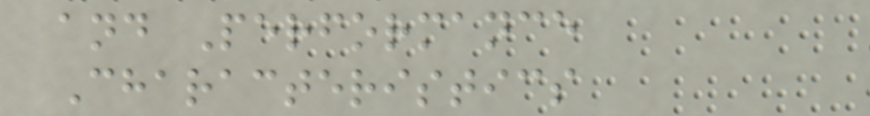and Performance
Characteristics
